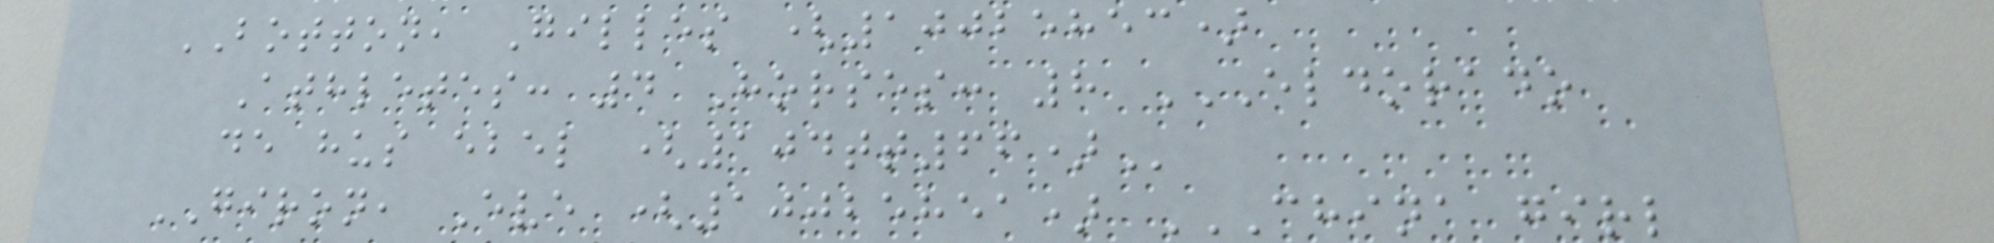BOTTON, Gilles (10025853)
Athletes: 4 Horses: 8 ELDORADO
DE HUS EBEL (104TT66)
GIRON, Eve (10025851) CHINA GIRL
